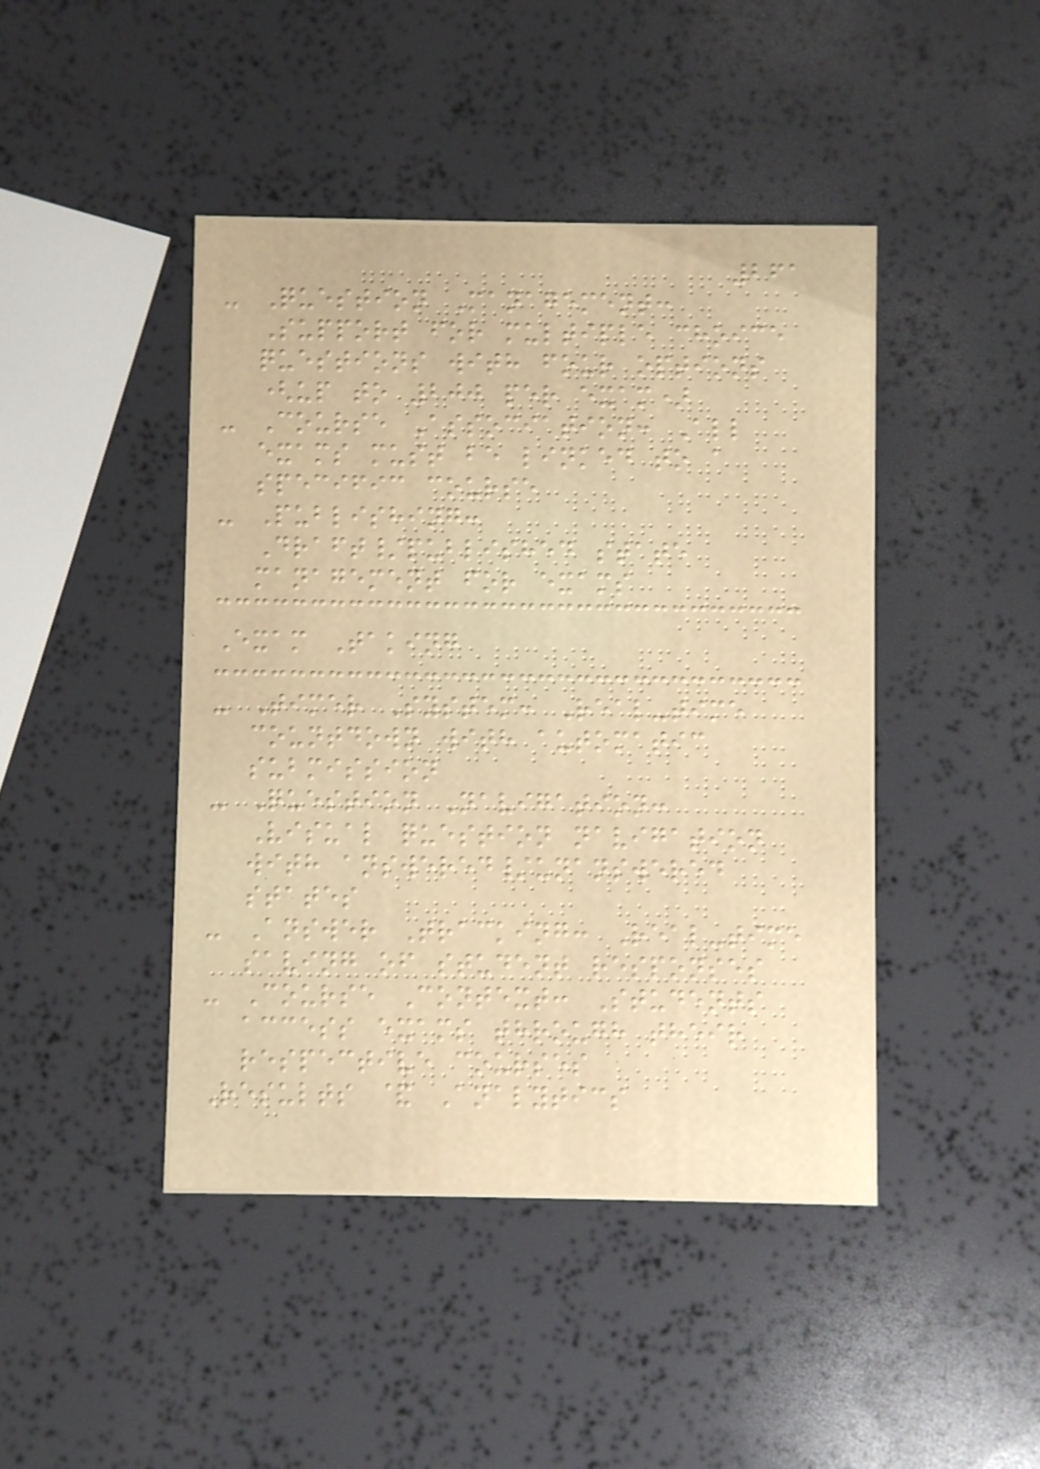261
- Question Management:
Support for multiple choice
questions with four options
(up to 200 per exam)
- Course Association: All
exams must be linked to a
specific course
- Publishing:
Draft/published state
management for exams
Exam Taking
- Timer System: Real-time
countdown with automatic
submission
- Question Navigation:
Visual question navigation
with answered/unanswered
states
- Answer Tracking: Real-time
saving of student responses
- Course Context: Students
access exams through their
respective courses
Results & Analytics
